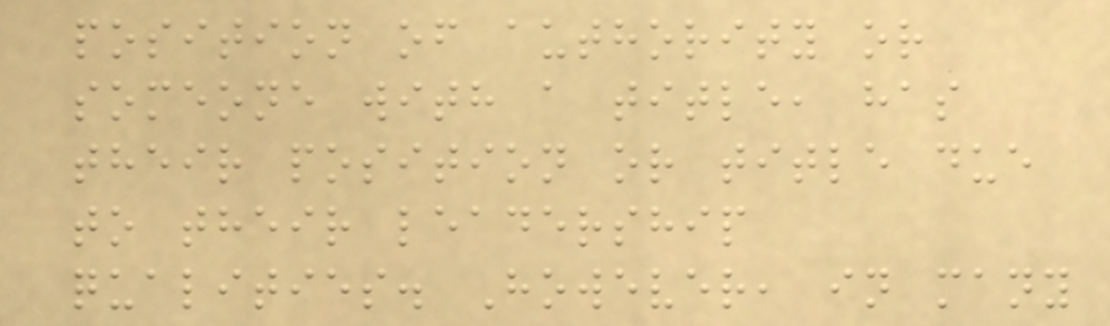position of authority or
someone with a title, has
their position or title due
to their leadership
qualities. However, in many
